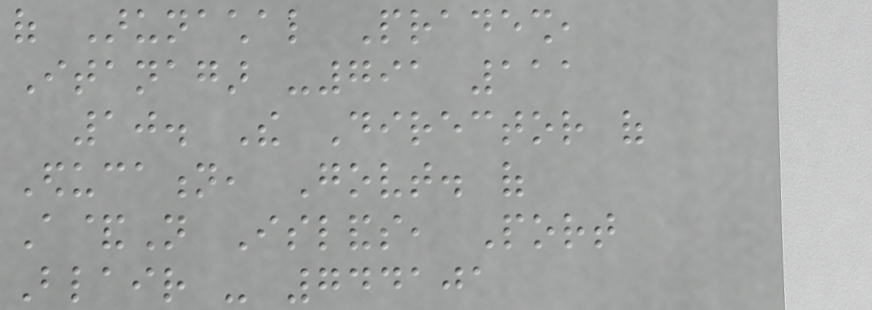of Arunachal Pradesh,
Itanagar -791 111
10. The Director of
Education, Govt. of
A&N Islands, Port
Blair - 744101
